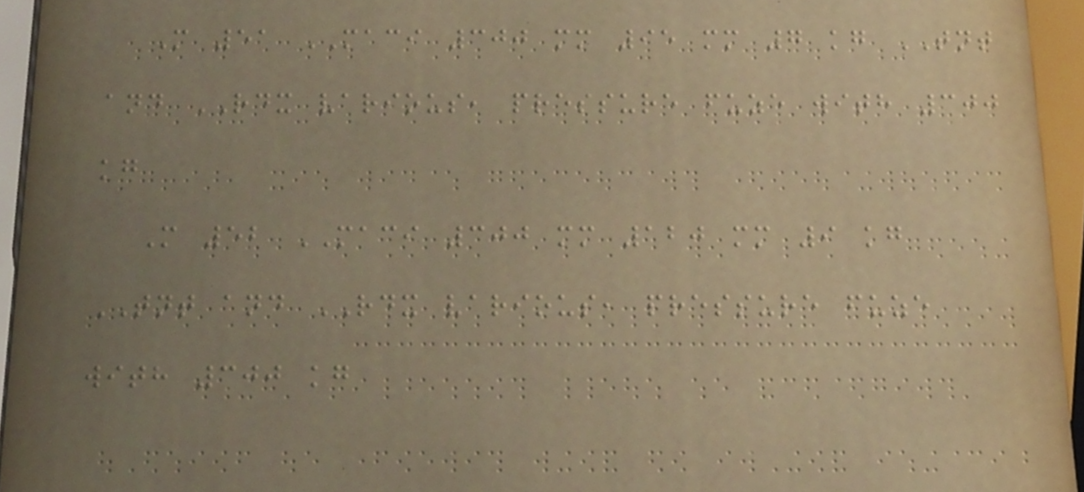M 51 MACI 300 mm 95 mm 7 kg TNT
and RDX various, pressure fuze with 300
kg
M 52 MACI 300 mm 120 mm 9 kg
TNT and RDX various, pressure fuze
with 300 kg
